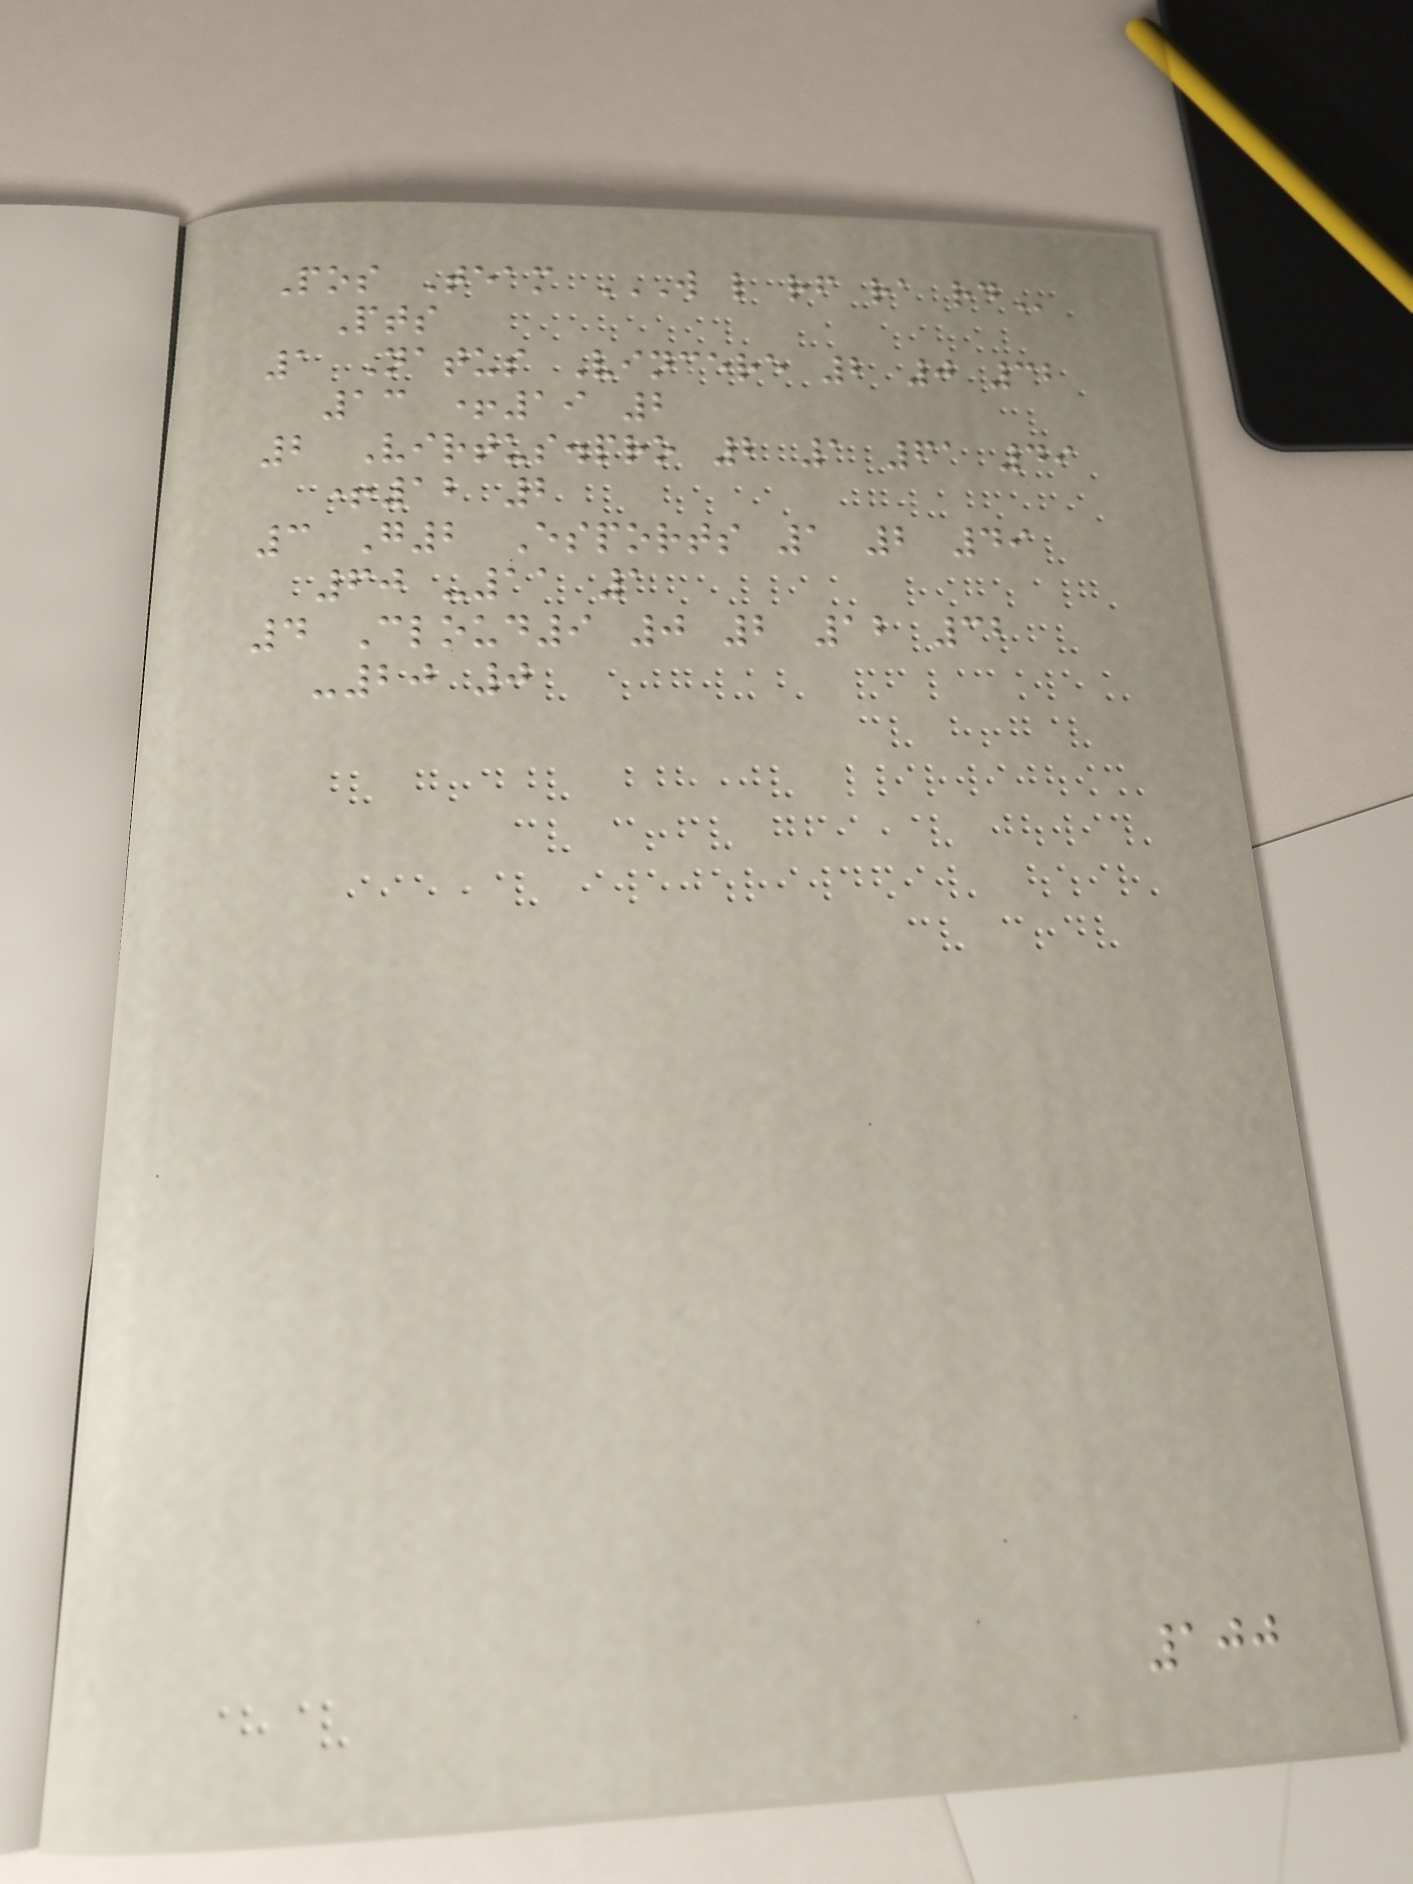Pos Team W L RF RA RD
Pts
1 Natus Vincere 2 0 32
13 +19 2
2 Virtus.pro 2 1 61 49
+12 2
3 G2 Esports 1 2 49
60 -11 1
4 Cloud9 0 2 12 32
-20 0
100
